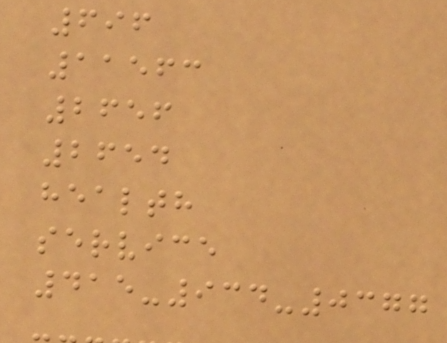696
11563
2656
2654
health
service
415-934-0377
